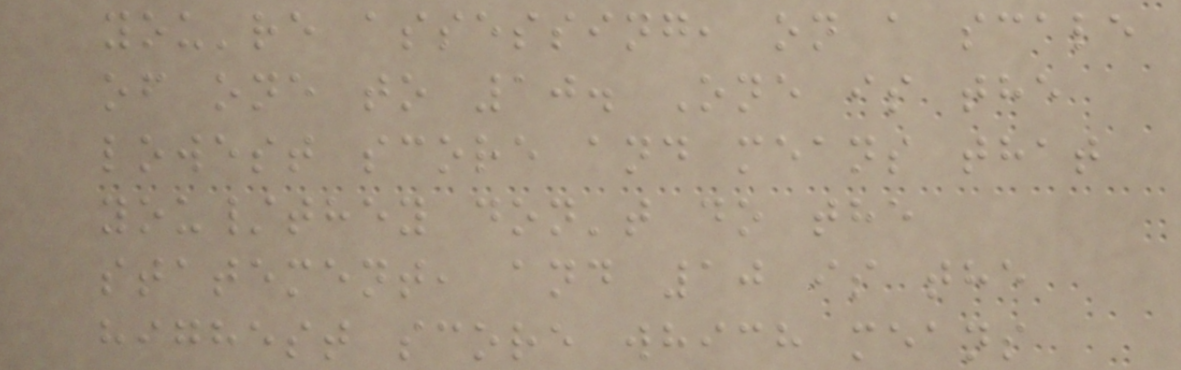you're assessing, on a scale
of one to 10. One is the
lowest score and means that
you/they don't do the
statement, and 10 is the
highest score which means
